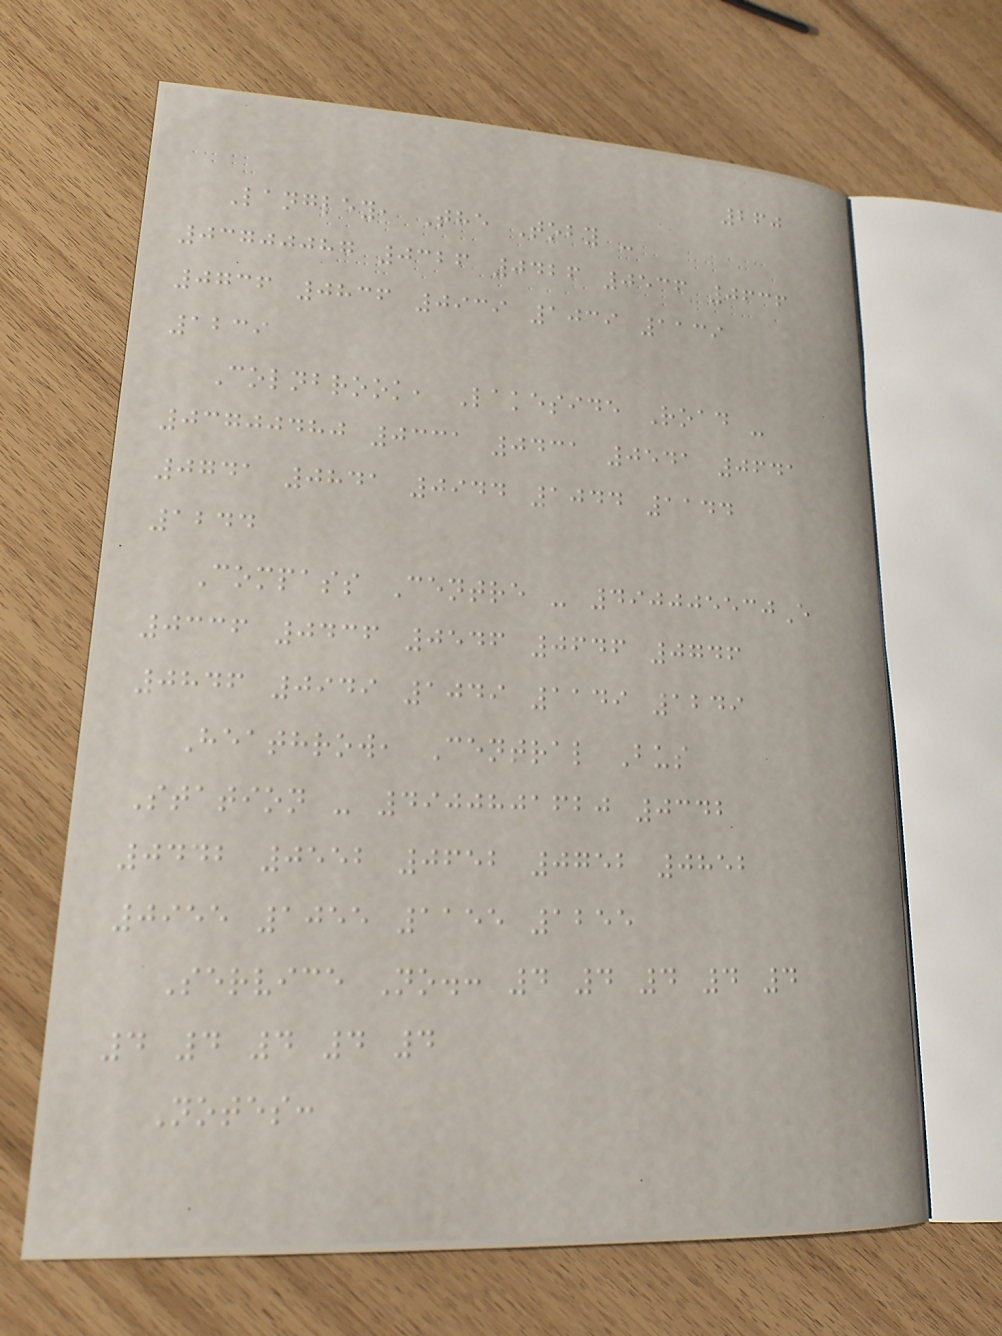260
Langley, The Toby -
03700087 0326 0426 0536 0636
0736 0836 0939 1039 1139
1239
Colnbrook, Lakeside Road -
03700480 0331 0431 0541 0641
0741 0841 0944 1044 1144
1244
Compass Centre - 490005530E
0336 0436 0546 0646 0746
0846 0949 1049 1149 1249
Heathrow, Central Bus
Station - 4900801620 0342
0442 0552 0652 0752 0852
0955 1055 1155 1255
Service No.: 4 4 4 4 4
4 4 4 4 4
Notes:
